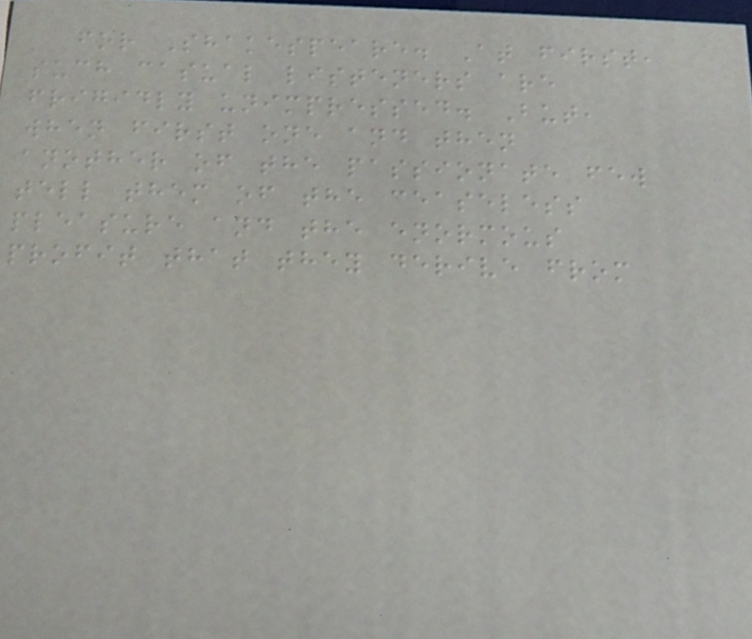for Shakespeare. At first,
such casual listeners are
frigidly unimpressed. But,
when first one and then
another of the passionate few
tell them of the ceaseless
pleasure and the enormous
profit that they derive from
